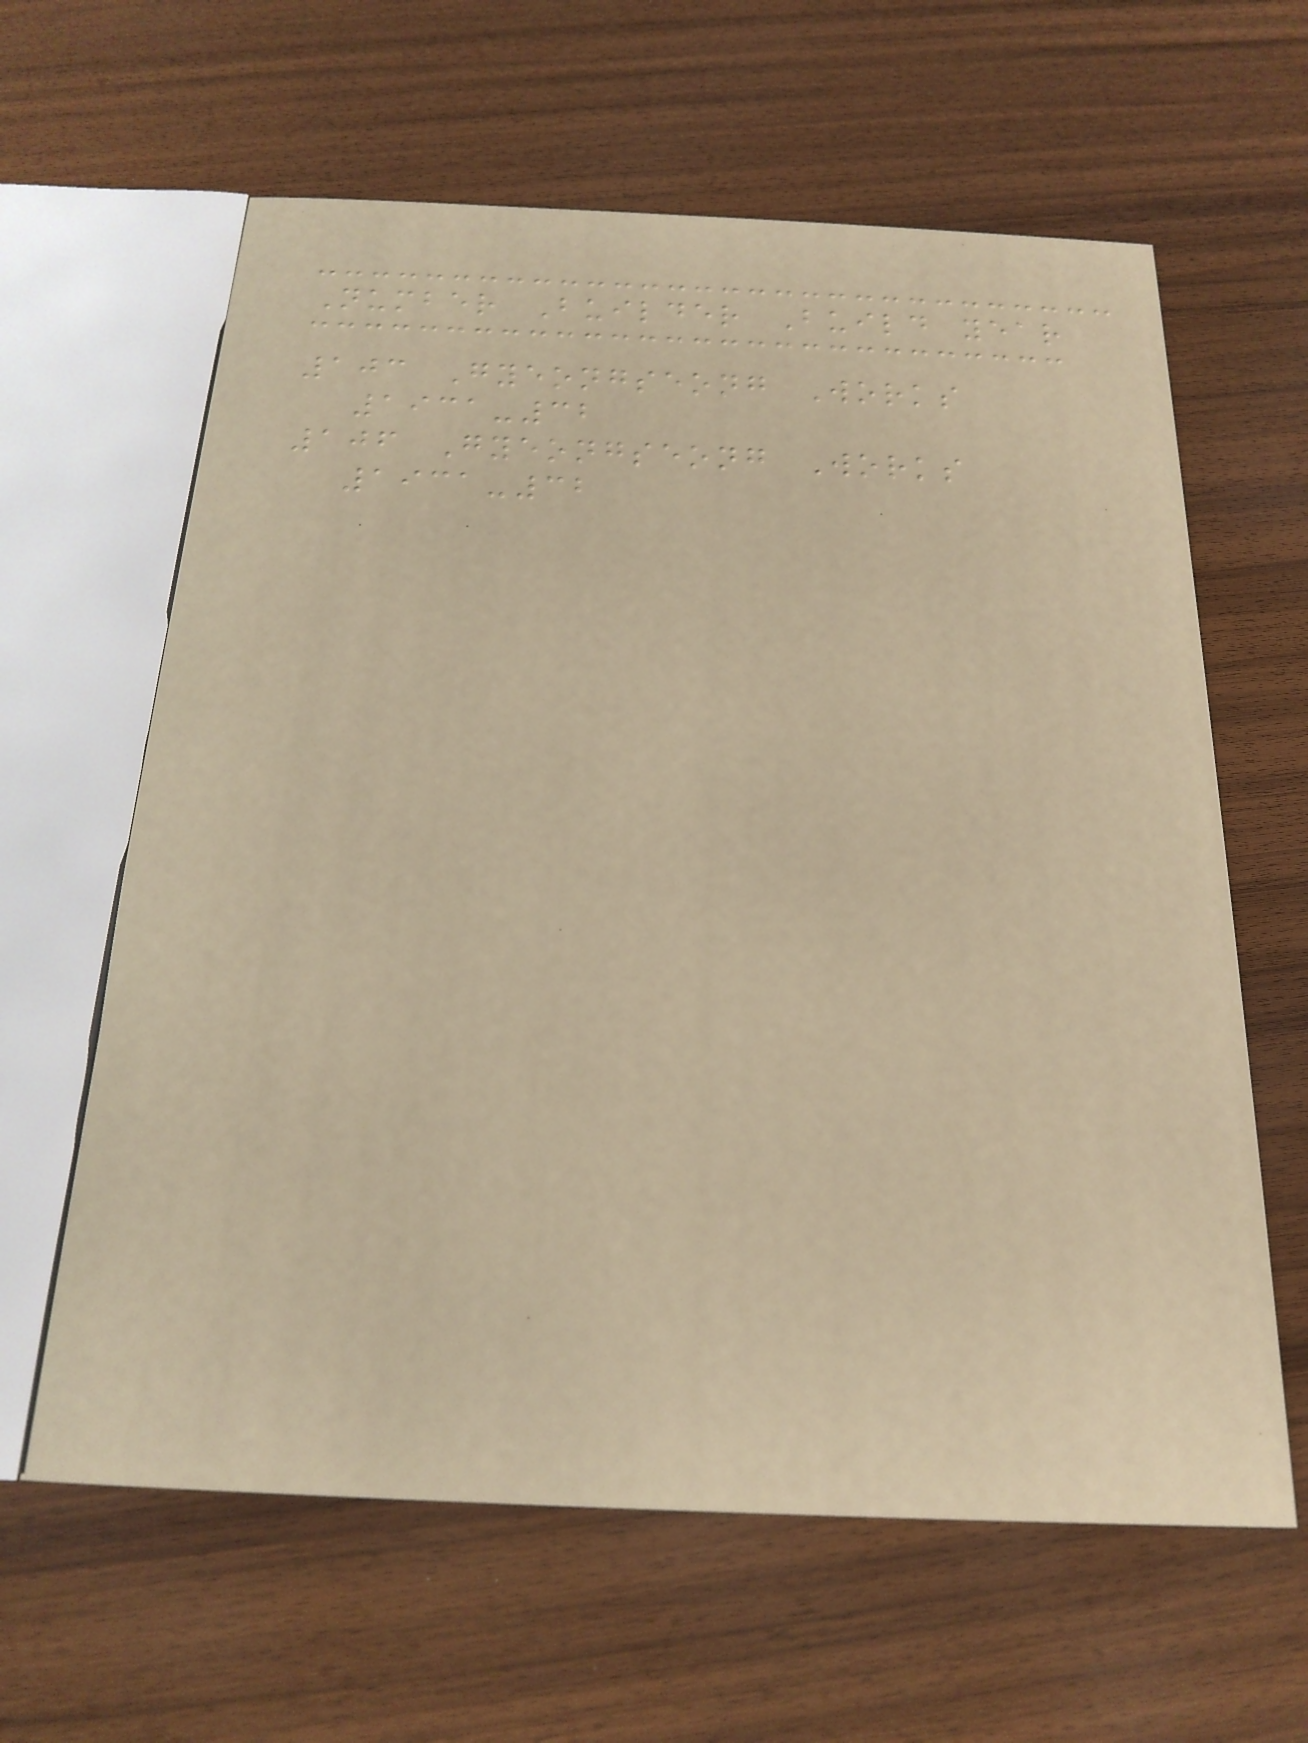Number Builder Build year
103 Gyeongseong Works
1931-32
106 Gyeongseong Works
1931-32
